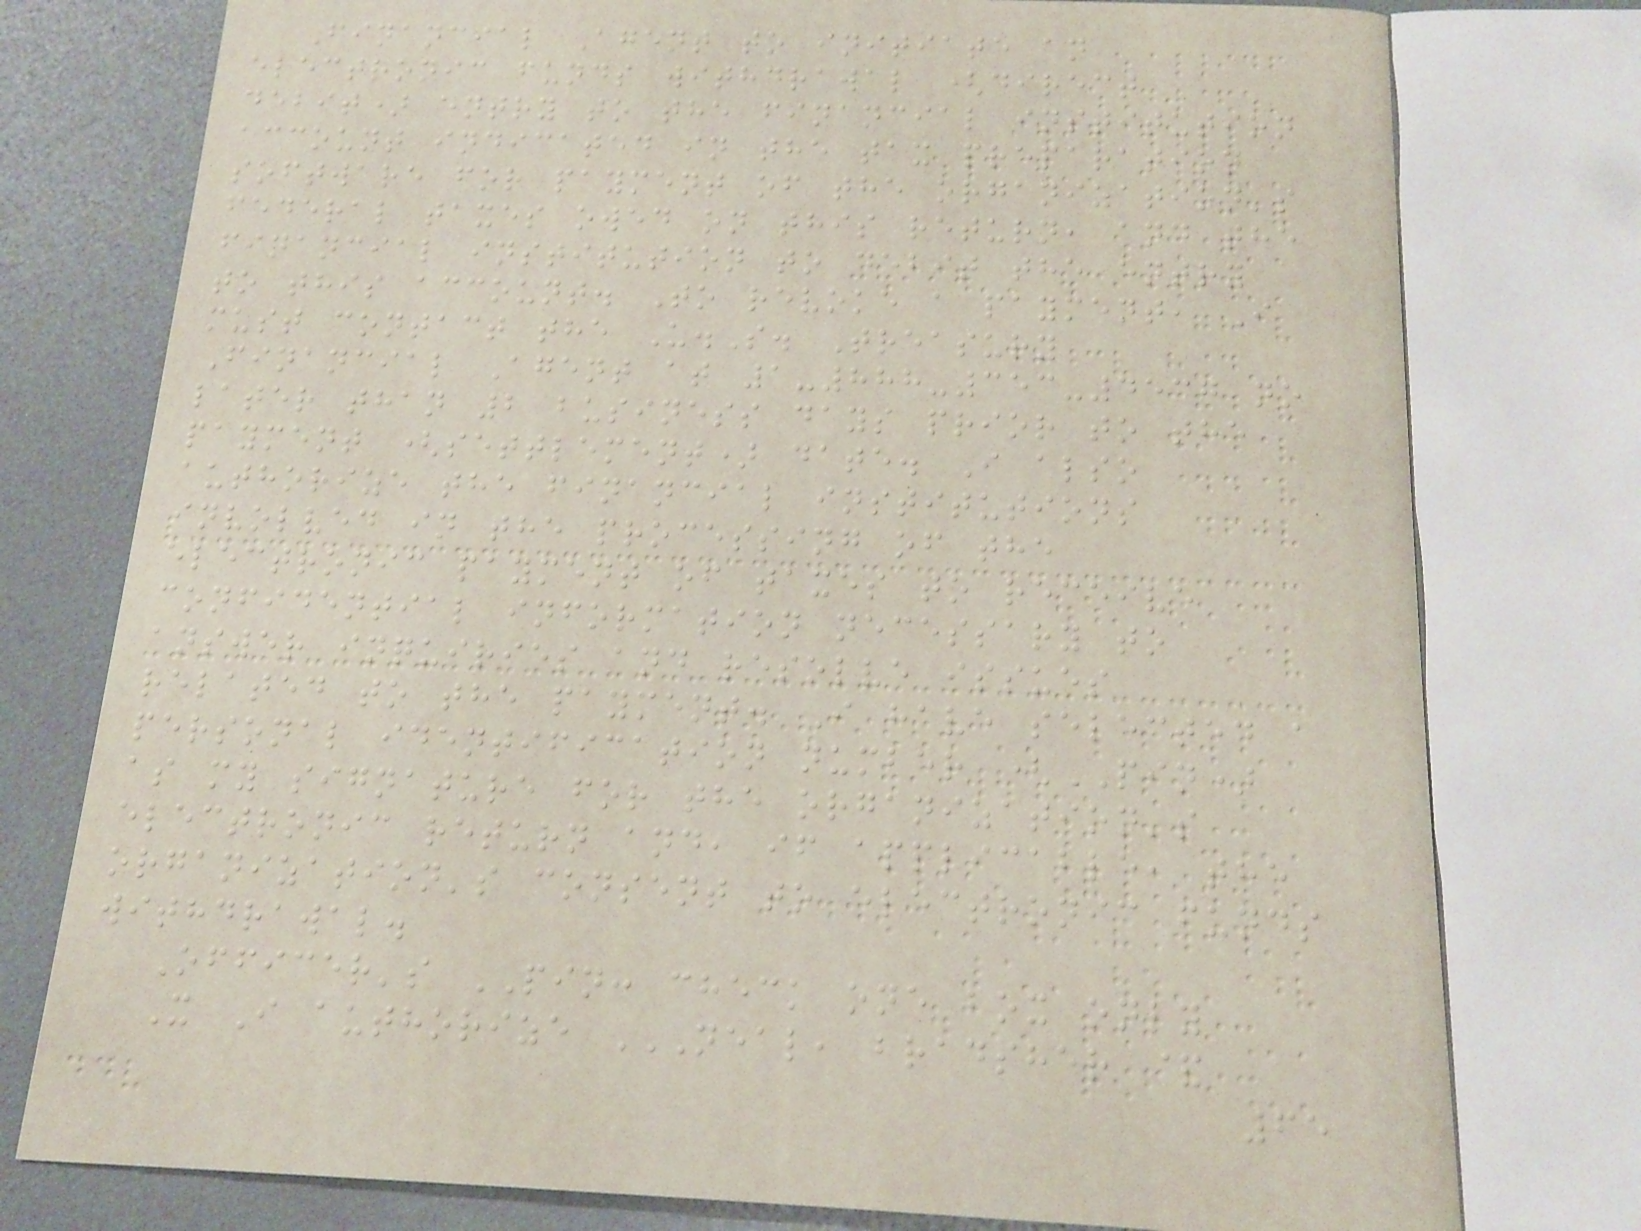Financial Agent to initiate an
electronic funds withdrawal (direct
debit) entry to the financial institution
account indicated in the tax preparation
software for payment of the organization's
federal taxes owed on this return, and the
financial institution to debit the entry
to this account. To revoke a payment, I
must contact the U.S. Treasury
Financial Agent at 1-888-353-4537 no
later than 2 business days prior to the
payment (settlement) date. I also
authorize the financial institutions
involved in the processing of the
electronic payment of taxes to receive
confidential information necessary to
answer inquiries and resolve issues
related to the payment. I have selected a
personal identification number (PIN)
as my signature for the organization's
electronic return and, if applicable, the
organization's consent to electronic funds
withdrawal.
Officer's PIN: check one box only
X I authorize NEAL, BRADSHER &
65
